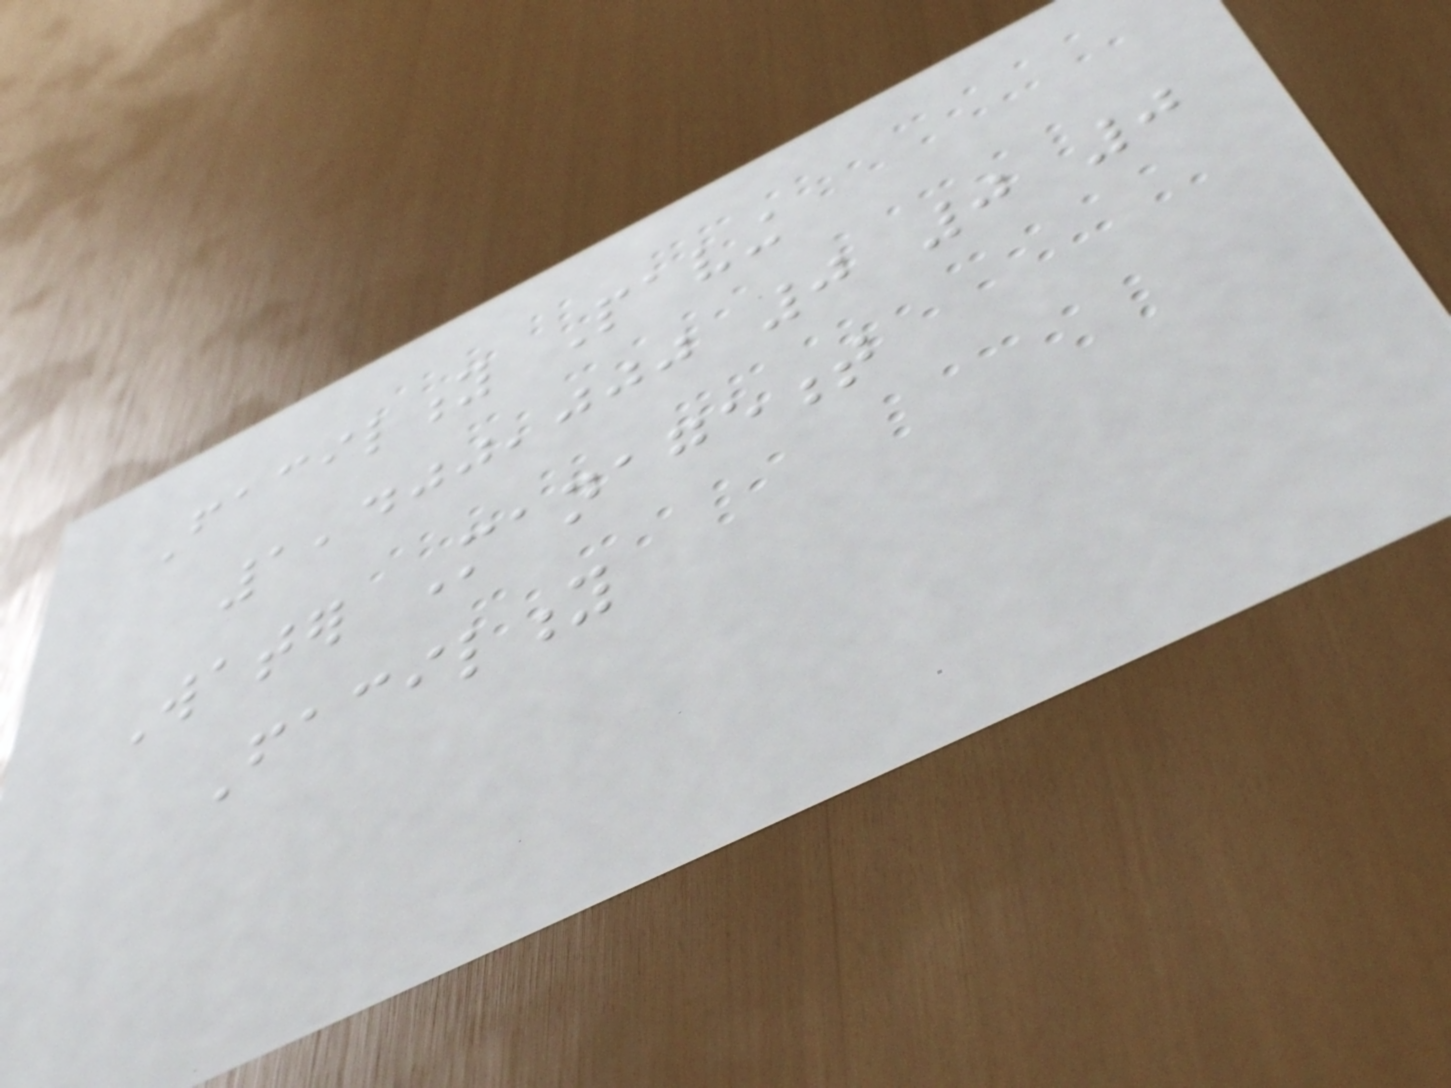Facility Paving
1,400,000 0 0 0
Water Management
Facility
